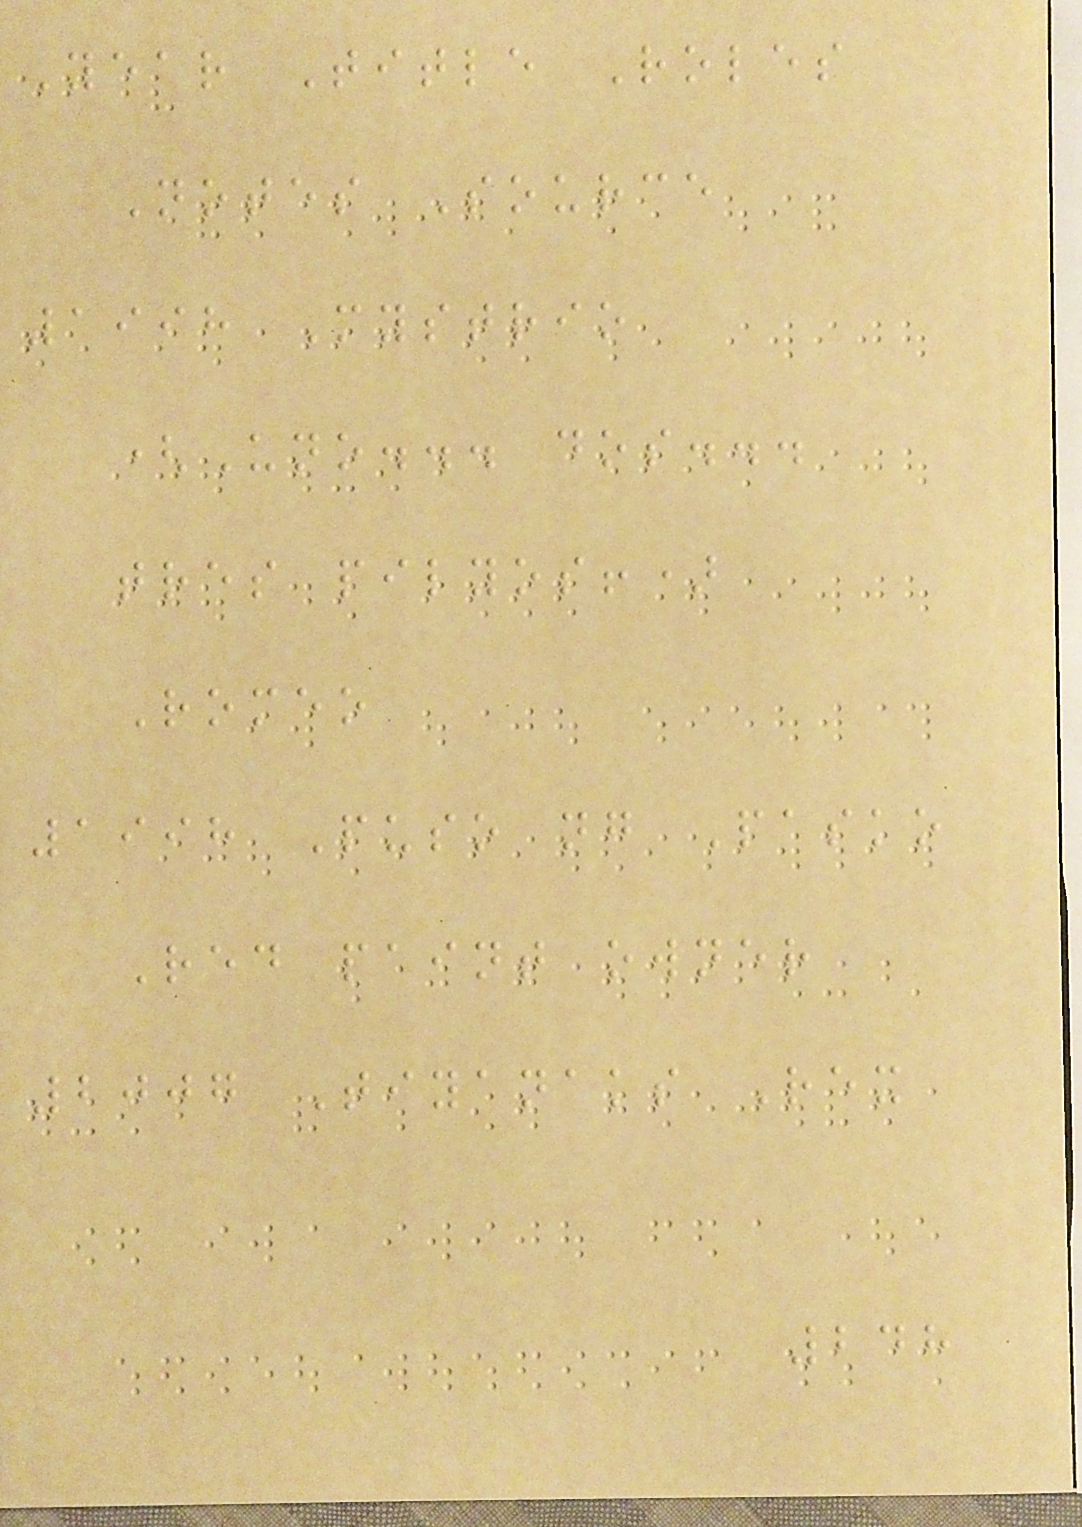Year Title Roles
Notes Source
1998 Mystrio
(Uno... dos...
tres pilyos!)
Romeo
1998 Puso ng Pasko
Red paint owner
2007 Tiyanaks Rex
248
